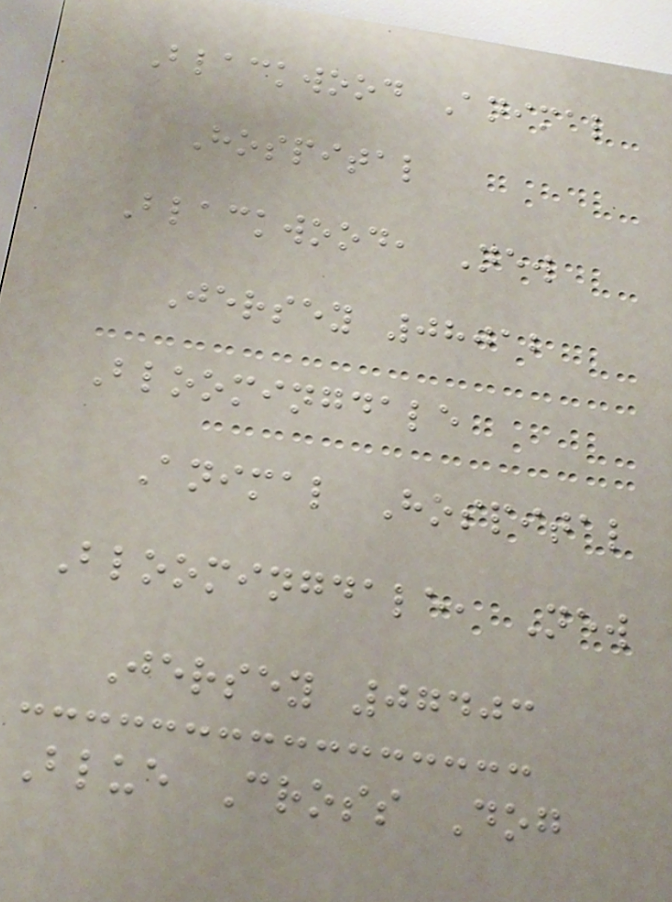Blackwood Animal
Hospital
Blackwood, New
Jersey 08012
Bloomingdale
Animal Hospital
Bloomingdale, New
Jersey 07403
Blue Cross Dog
